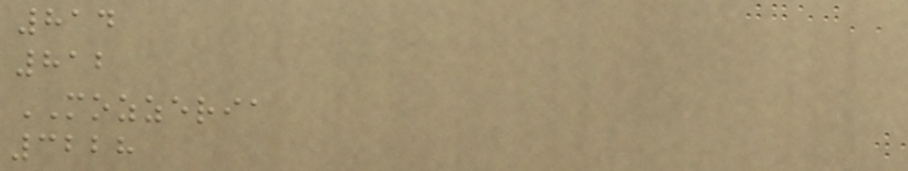814
812
MOZZERIA
3228
